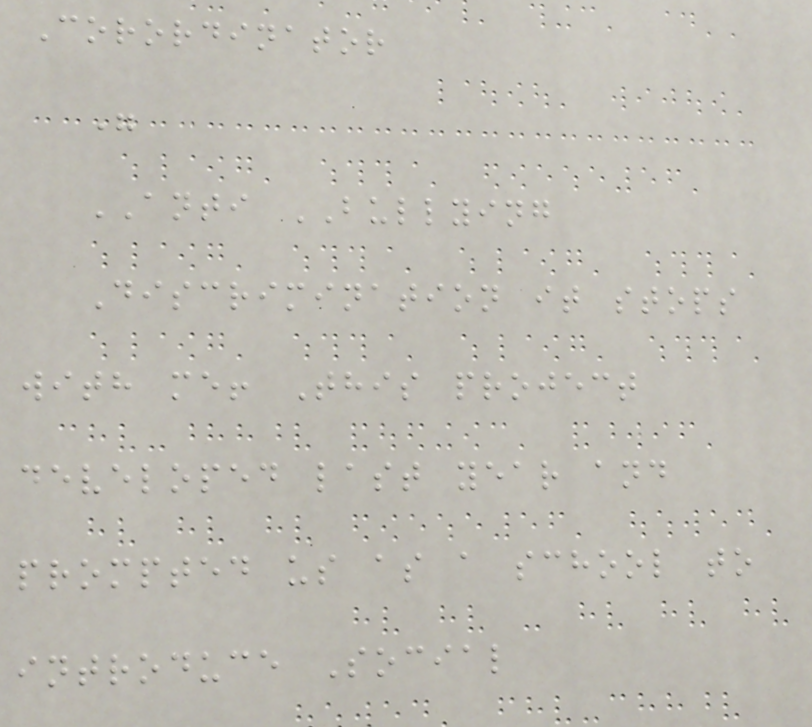Corordinator
"
ANTI BULLYING
Discrimination it stops
with me! This project
developed last year and
prompted us as a school to
introduce Social
